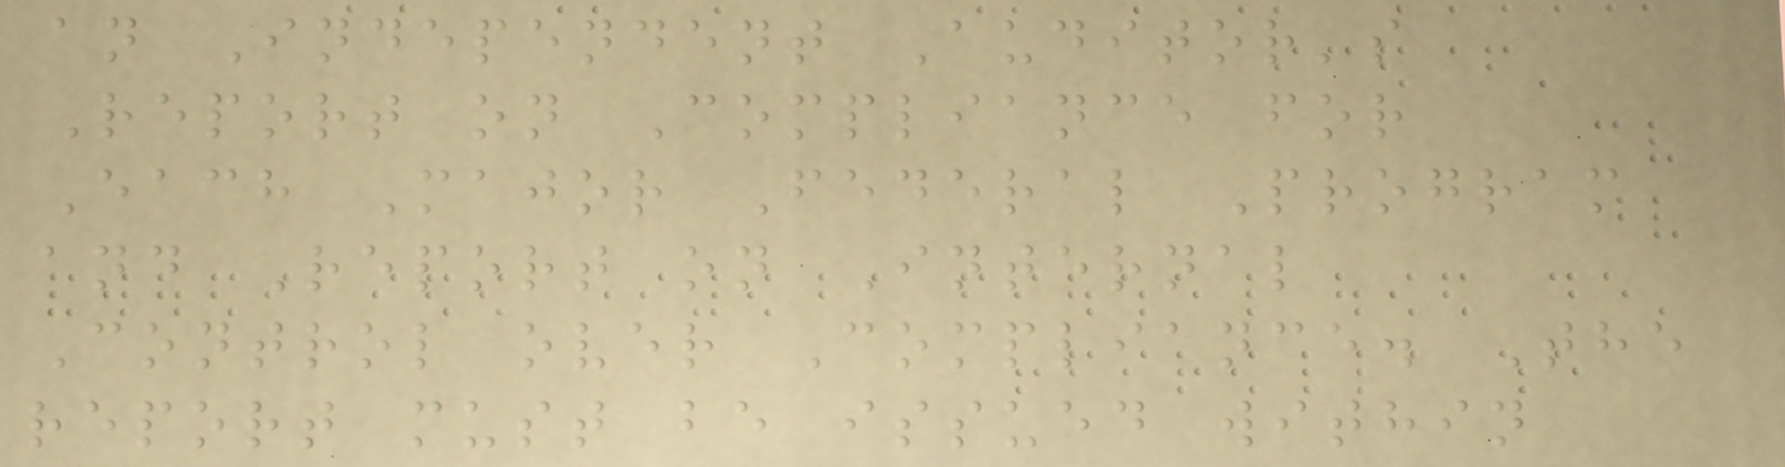an Independent Auditor's
Report on Compliance for
Each Major Federal Program
and Report on Internal
Control over Compliance. The
report must be issued within
